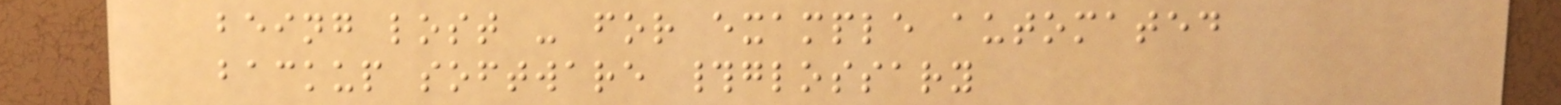being lost - for example automated
backup software #glossary
